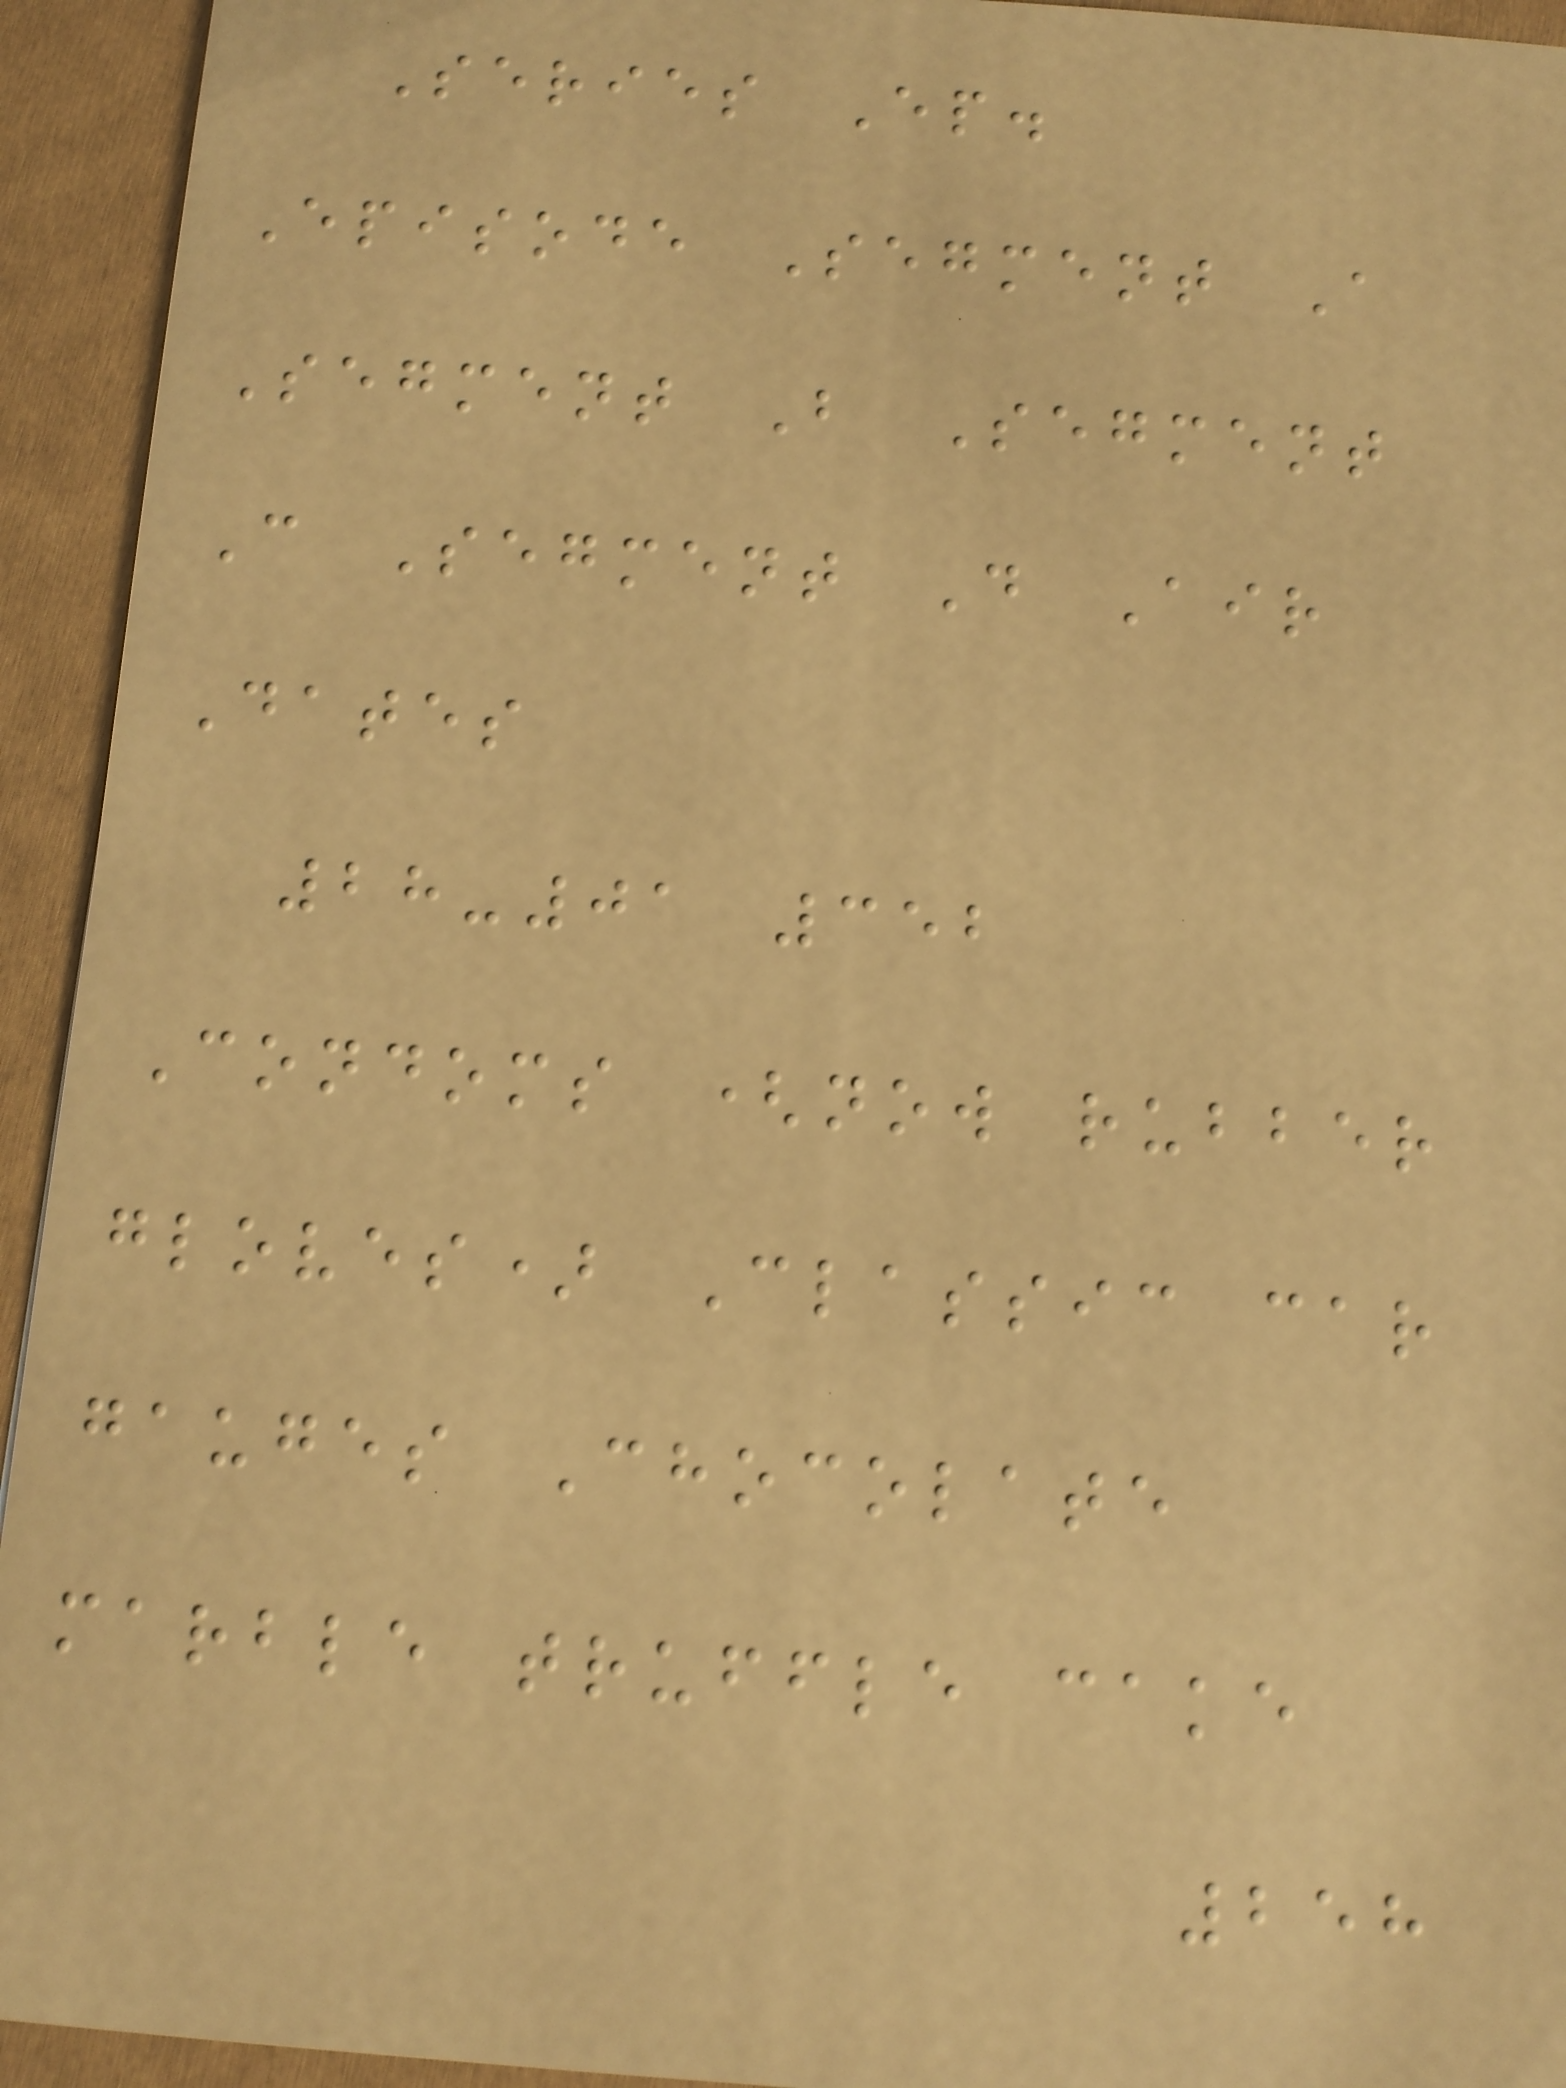Series Ep.
Episode Segment A
Segment B Segment
C Segment D Air
Dates
28-01 352
Condoms (now rubber
gloves) Classic car
gauges Chocolate
marble truffle cake
258
